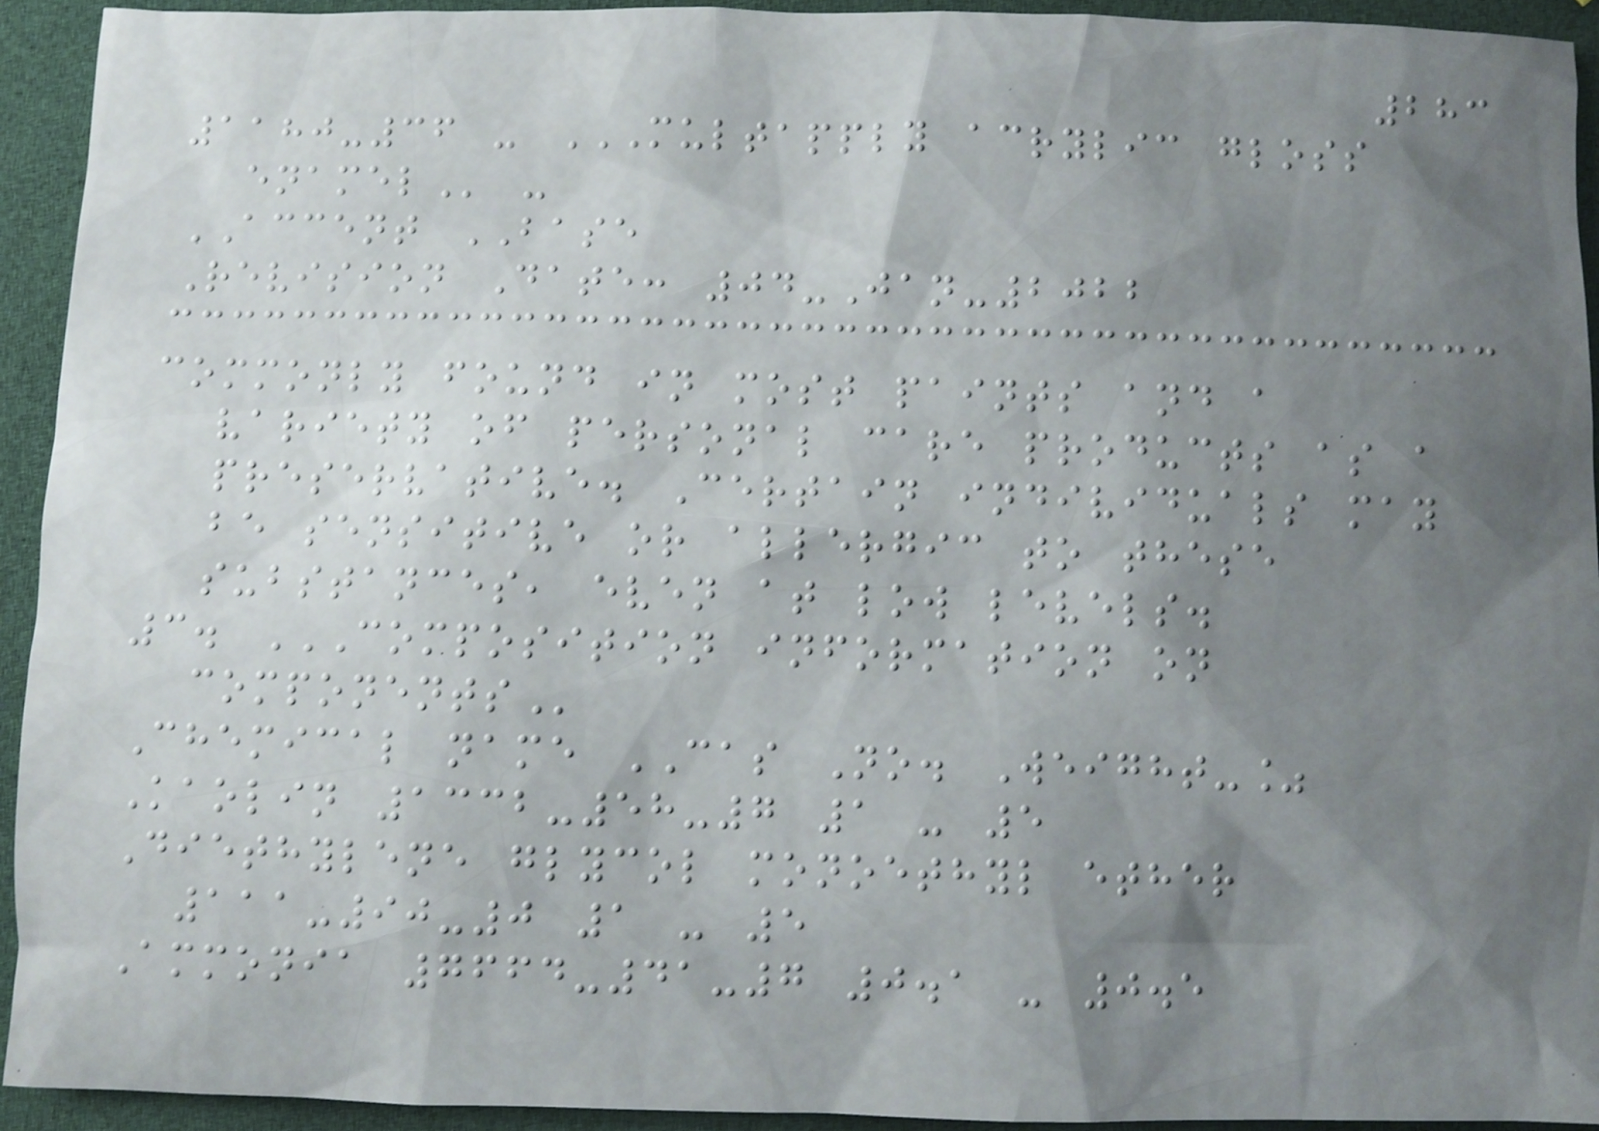283
1180-36 - MULTAPPLY ACRYLIC GLOSS
ENAMEL -
ACCENT BASE
Revision Date: 04-Jan-2022
commonly found in most paints and a
variety of personal care products as a
preservative. Certain individuals may
be sensitive or allergic to these
substances, even at low levels.
3. COMPOSITION INFORMATION ON
COMPONENTS
Chemical name CAS No. Weight-%
Kaolin 1332-58-7 1 - 5
Diethylene glycol monoethyl ether
111-90-0 1 - 5
Ammonia 7664-41-7 0.1 - 0.5
